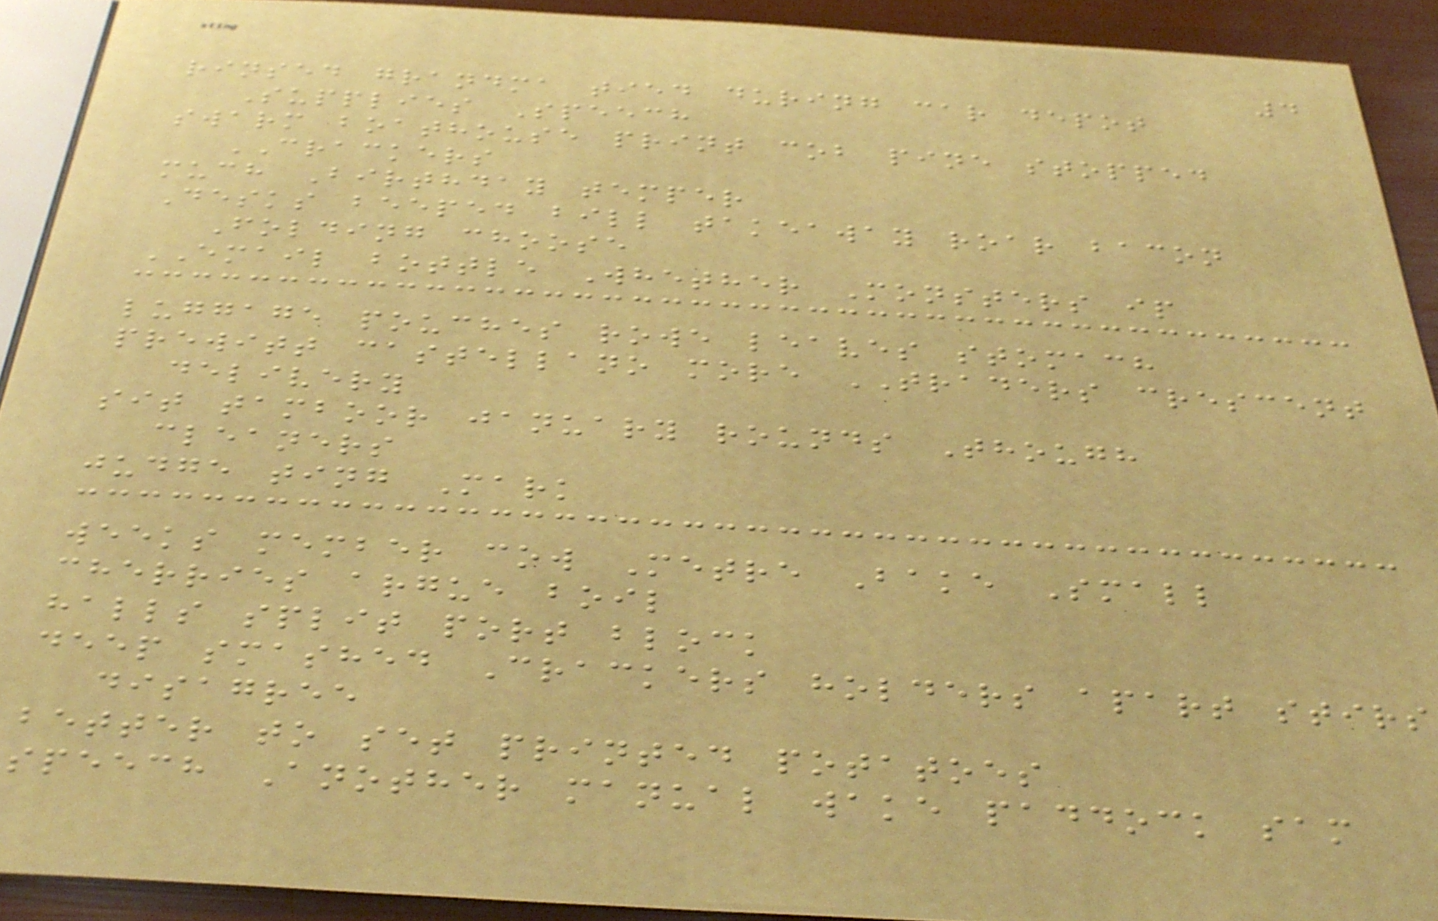4
rinsed grandma tied during car depot
Supplies Speech
swarm boathouse print cob pine stopped
CRACKERS
much Birthday temper
Desks beeped bill takeaway roar bacon
Folding choose
EMAIL bottle Whether Monsters ip
luggage pouches rowe leaves stomach
prewitt castellano more TRADERS crescent
delivery
sit tamboor january rounds Though
cleaners
judge ting Mark
weeks member cow Metre Bake Small
cherries argue boil
halls split port block
deep smashed Crackers holders apart stirs
disagree
better to set printed potatoes
speech Another manual wake paddock sam
